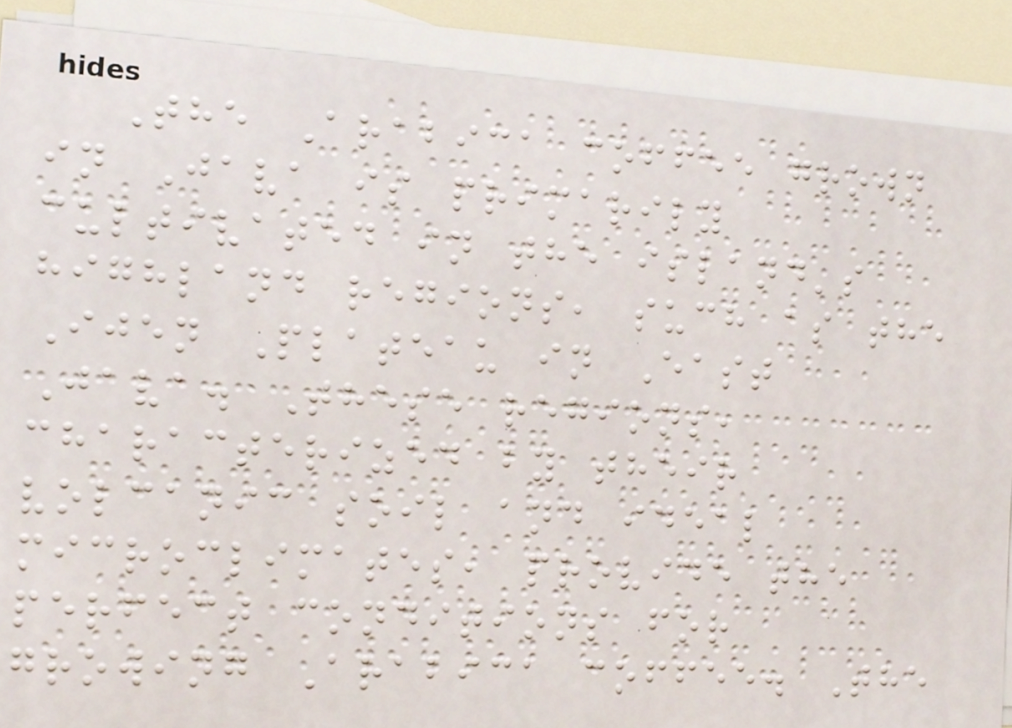The Arabica coffee grown
in Java is primarily
cultivated in the island's
highland regions, such as the
Ijen Plateau in East
Java. These regions,
characterized by their
volcanic soil and ideal
microclimates, provide the
perfect conditions for
growing Arabica coffee. The
